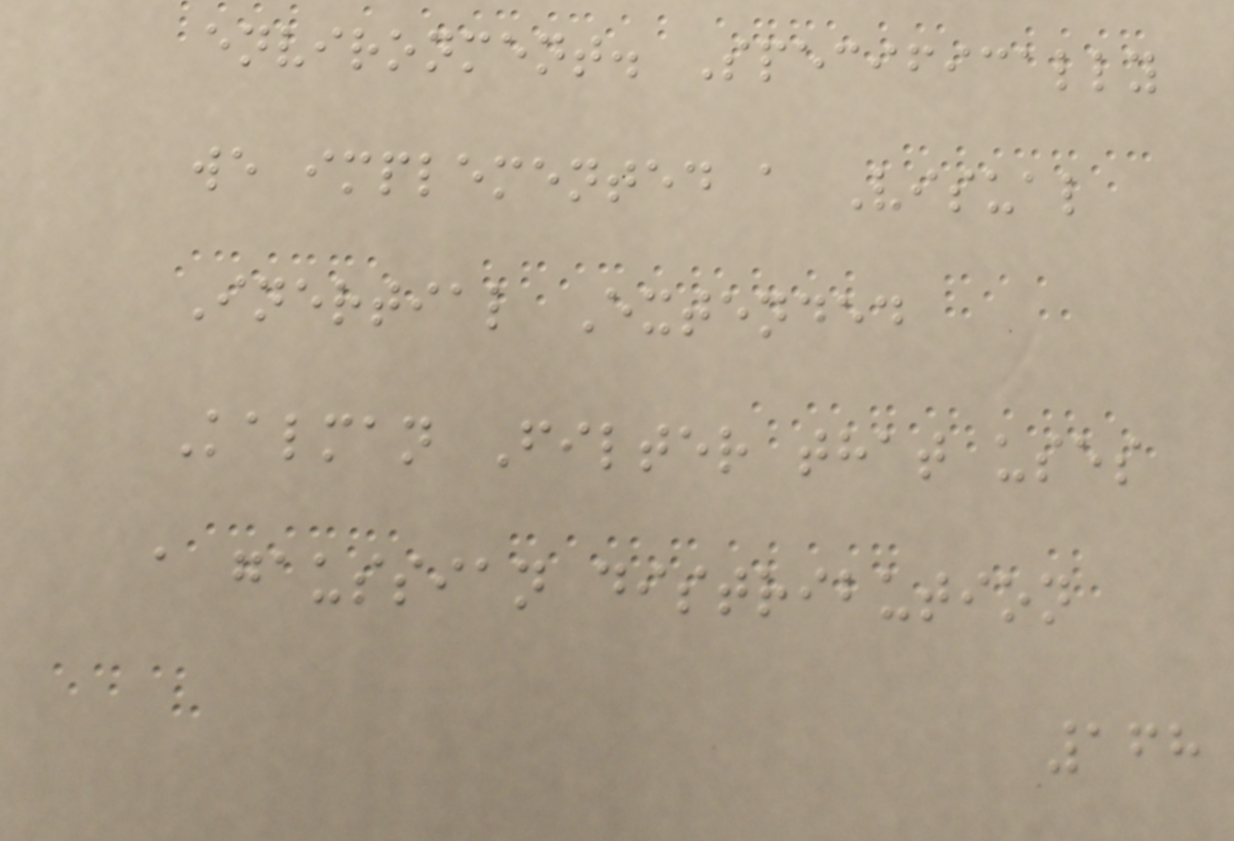environment. Specifically
we implemented a Visual
Inertial Extended
Kalman Filter that uses
a gaussian distribution
168
